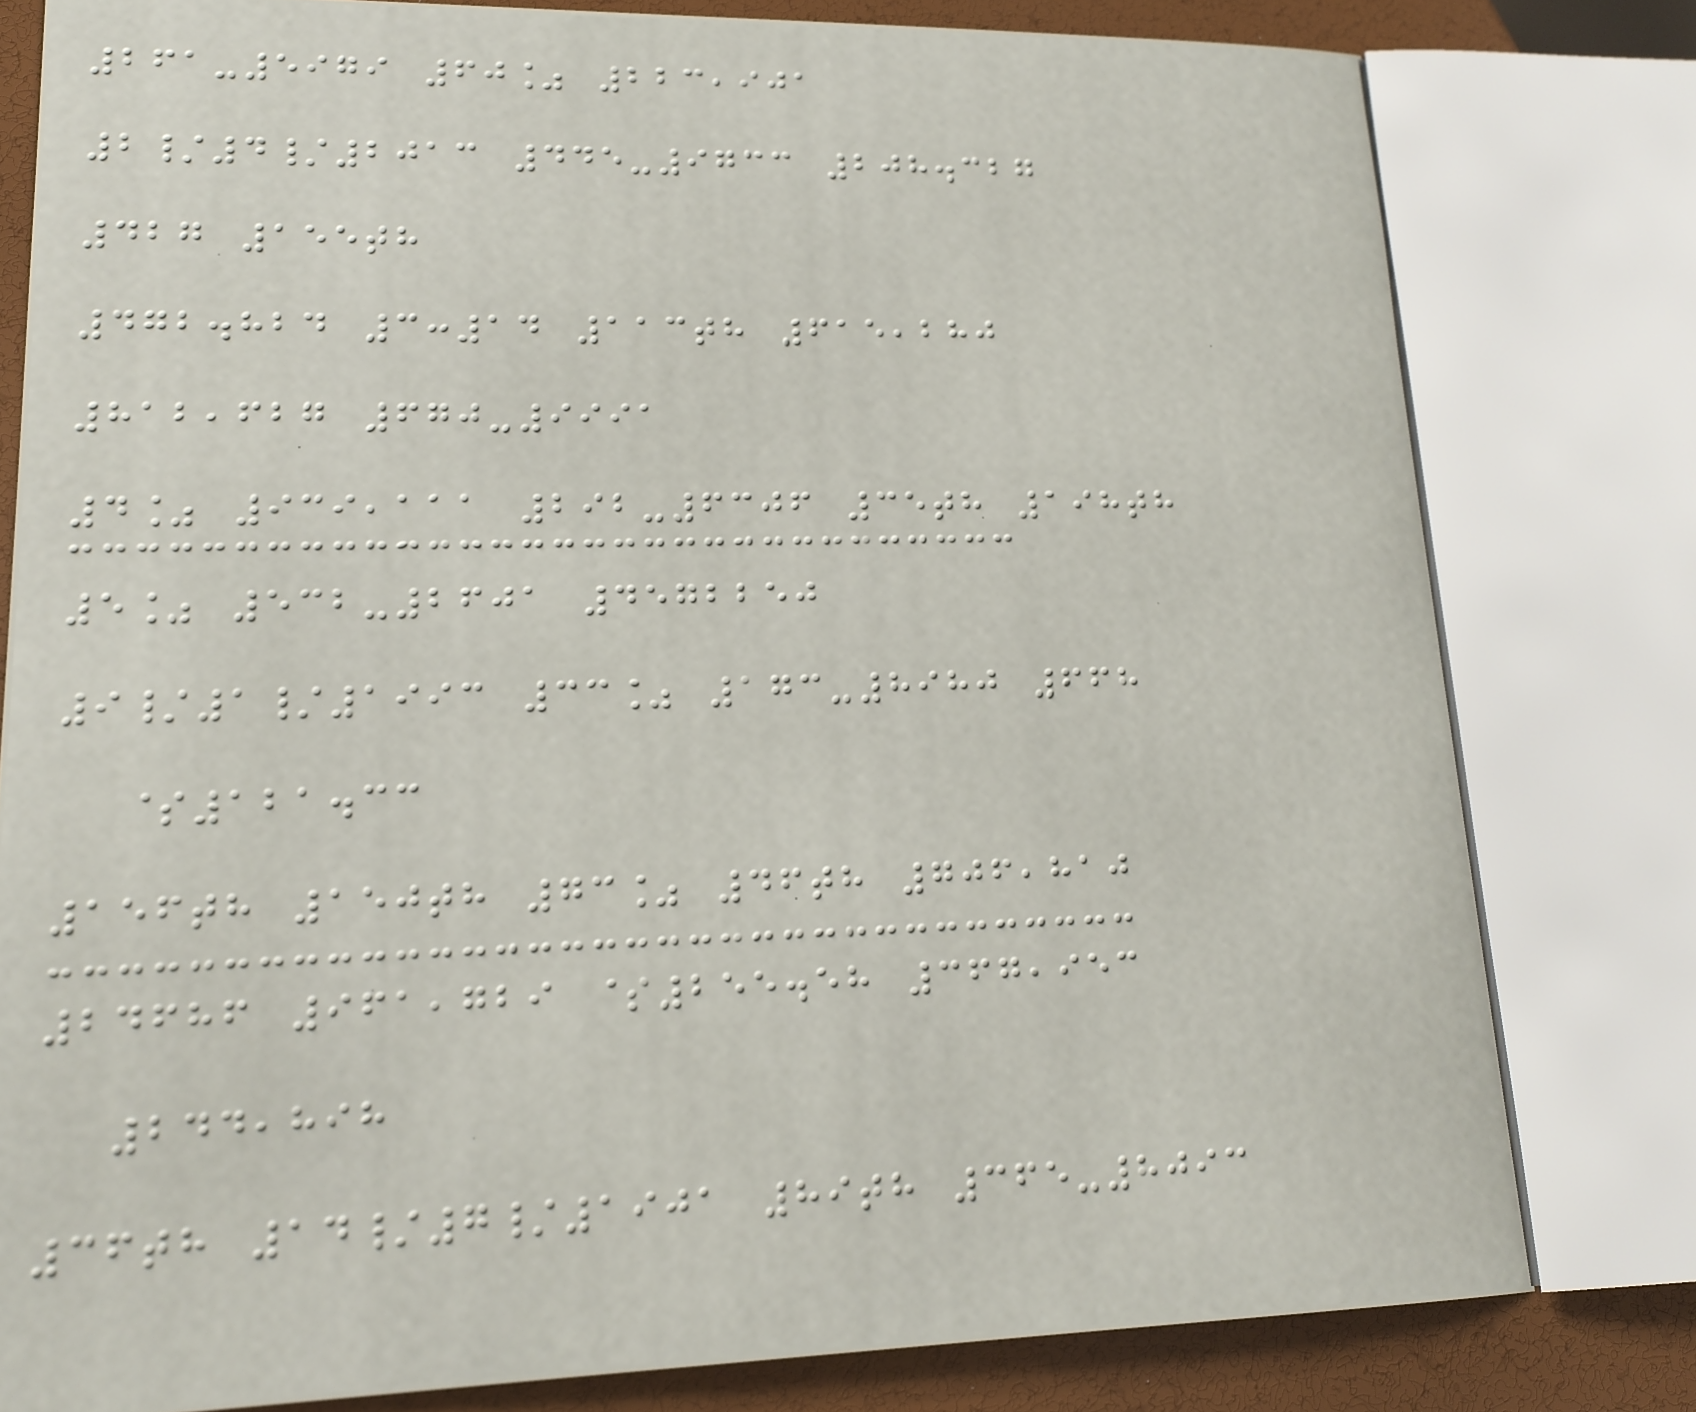261-5979 60% 223,901
2/4/2013 445-9733 208.327
427 155th
472.824 3:14 113th 615,280
812,627 670-9991
4% 939,111 292-6306 35th 198th
5% 532-2601 4572250
9/1/1993 33% 173-8980 668
$121.33
156th 150th 73% 46th 706,810
24686 961,729 $255.58 367,953
244,898
36th 14/7/1901 89th 365-8093
